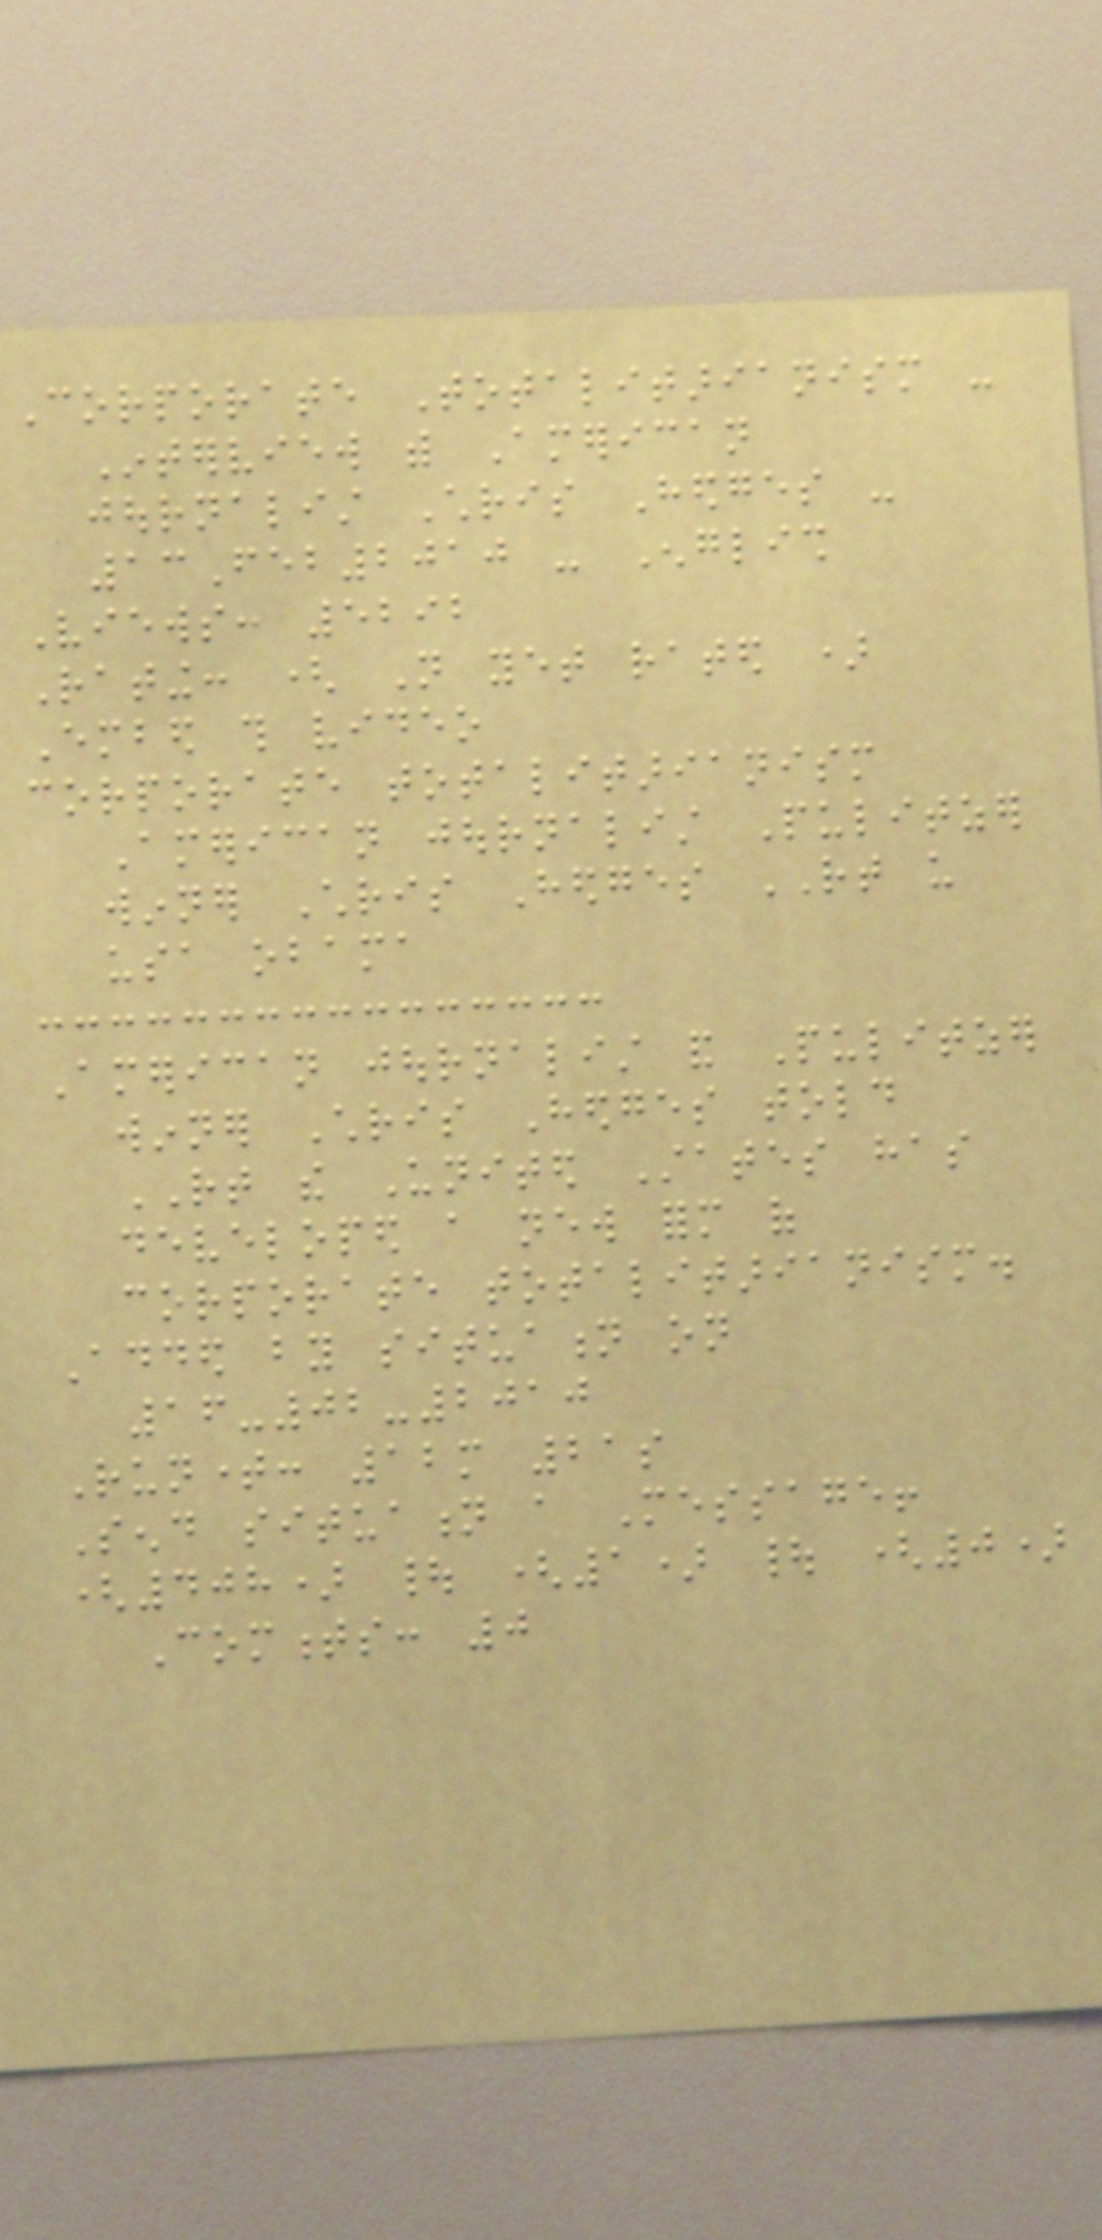Corporate Totalitarianism -
Interview with American
journalist Chris Hedges -
13Feb2010 - English
Views: 5292
Rating: ( Not yet rated )
Embed this video
corporate totalitarianism
American journalist Pulitzer
winner Chris Hedges RT us
usa obama
American journalist and Pulitzer
winner Chris Hedges told
RT the United States has
developed a new form of
corporate totalitarianism.
Added by situation on
16-02-2010
Runtime: 12m 21s
Send situation a Message!
(408) | (1) | (0)
Comments: 0
